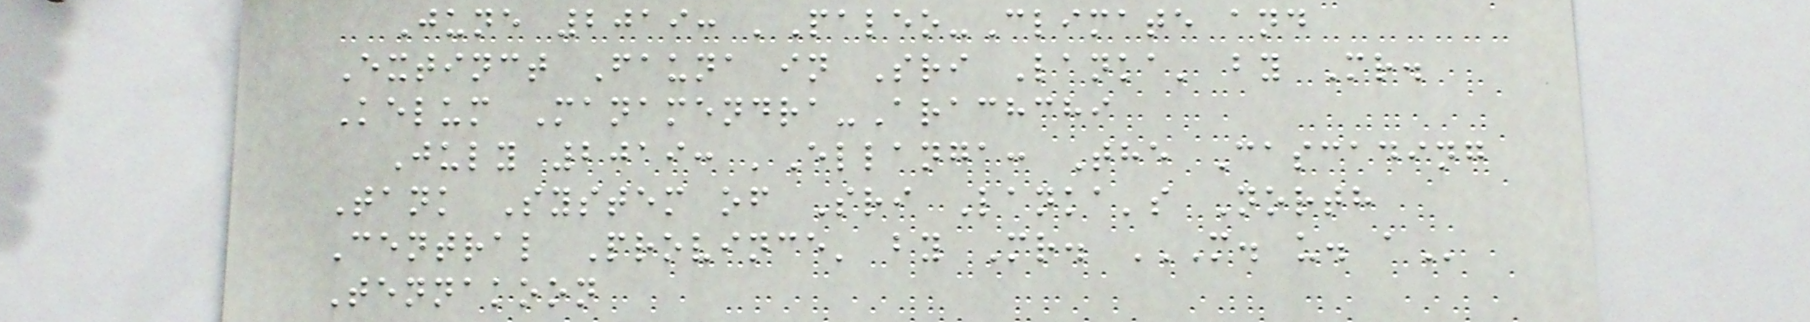June 2019: 'Paleo-Climate and
Extinct Fauna in Sri Lanka' by Mr.
Kelum Manamendra-Arachchi
July 2019: 'Ellanga: The Cascading
Tank System of Sri Lanka's North
Central Province' by Mr. M. U. A
Tennakoon
